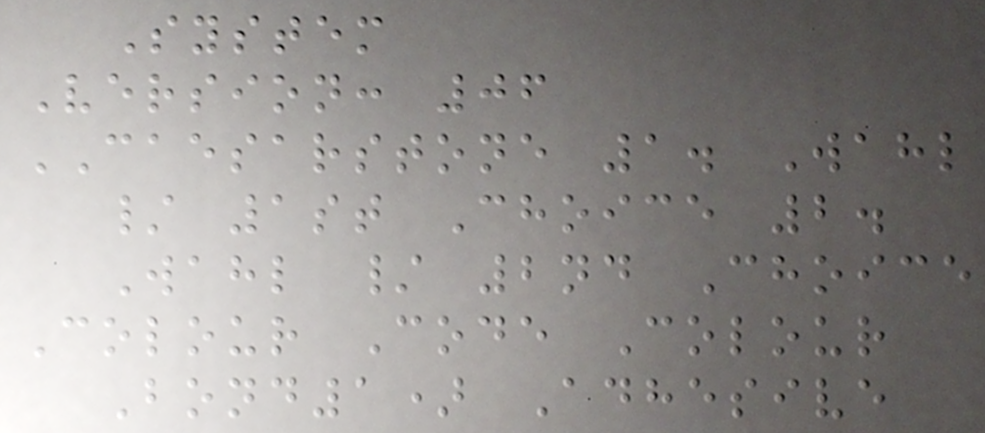System
Version: 06
CAESARSTONE 1. Wahl
/ 1st Choice 2.
Wahl / 2nd Choice
Colour Code Colour
Bond1) Adhesive
